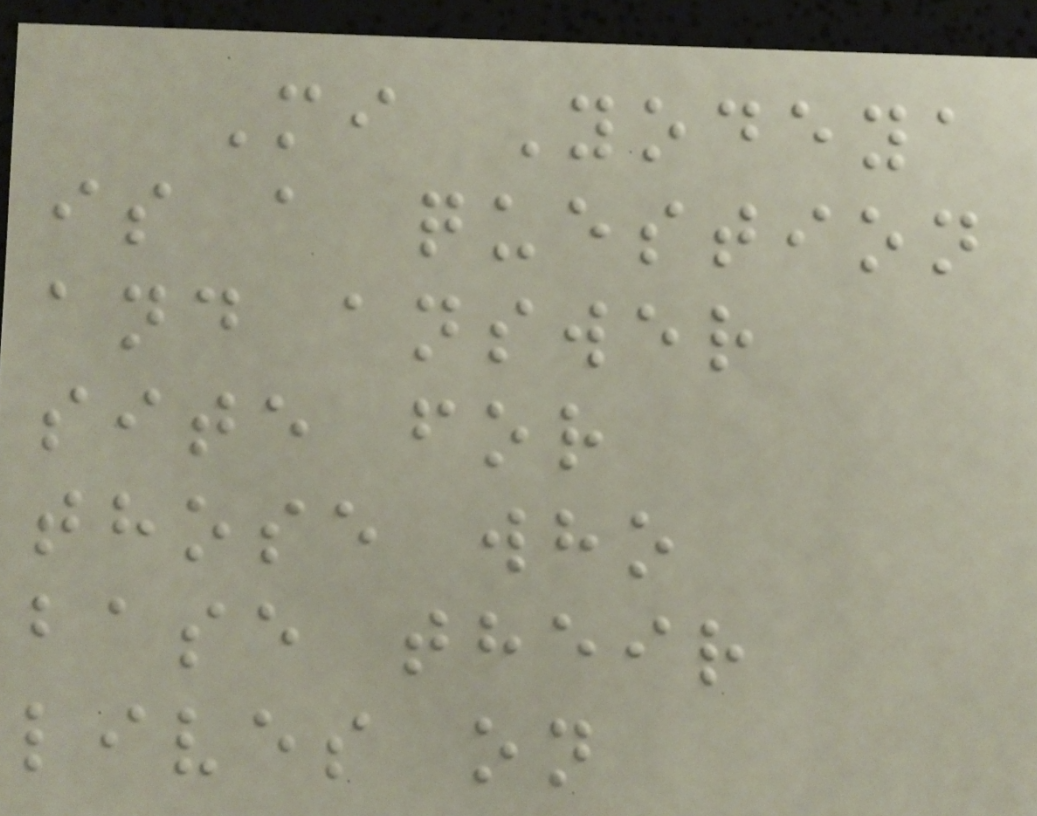Mi Yodeya
is a question
and answer
site for
those who
base their
lives on
